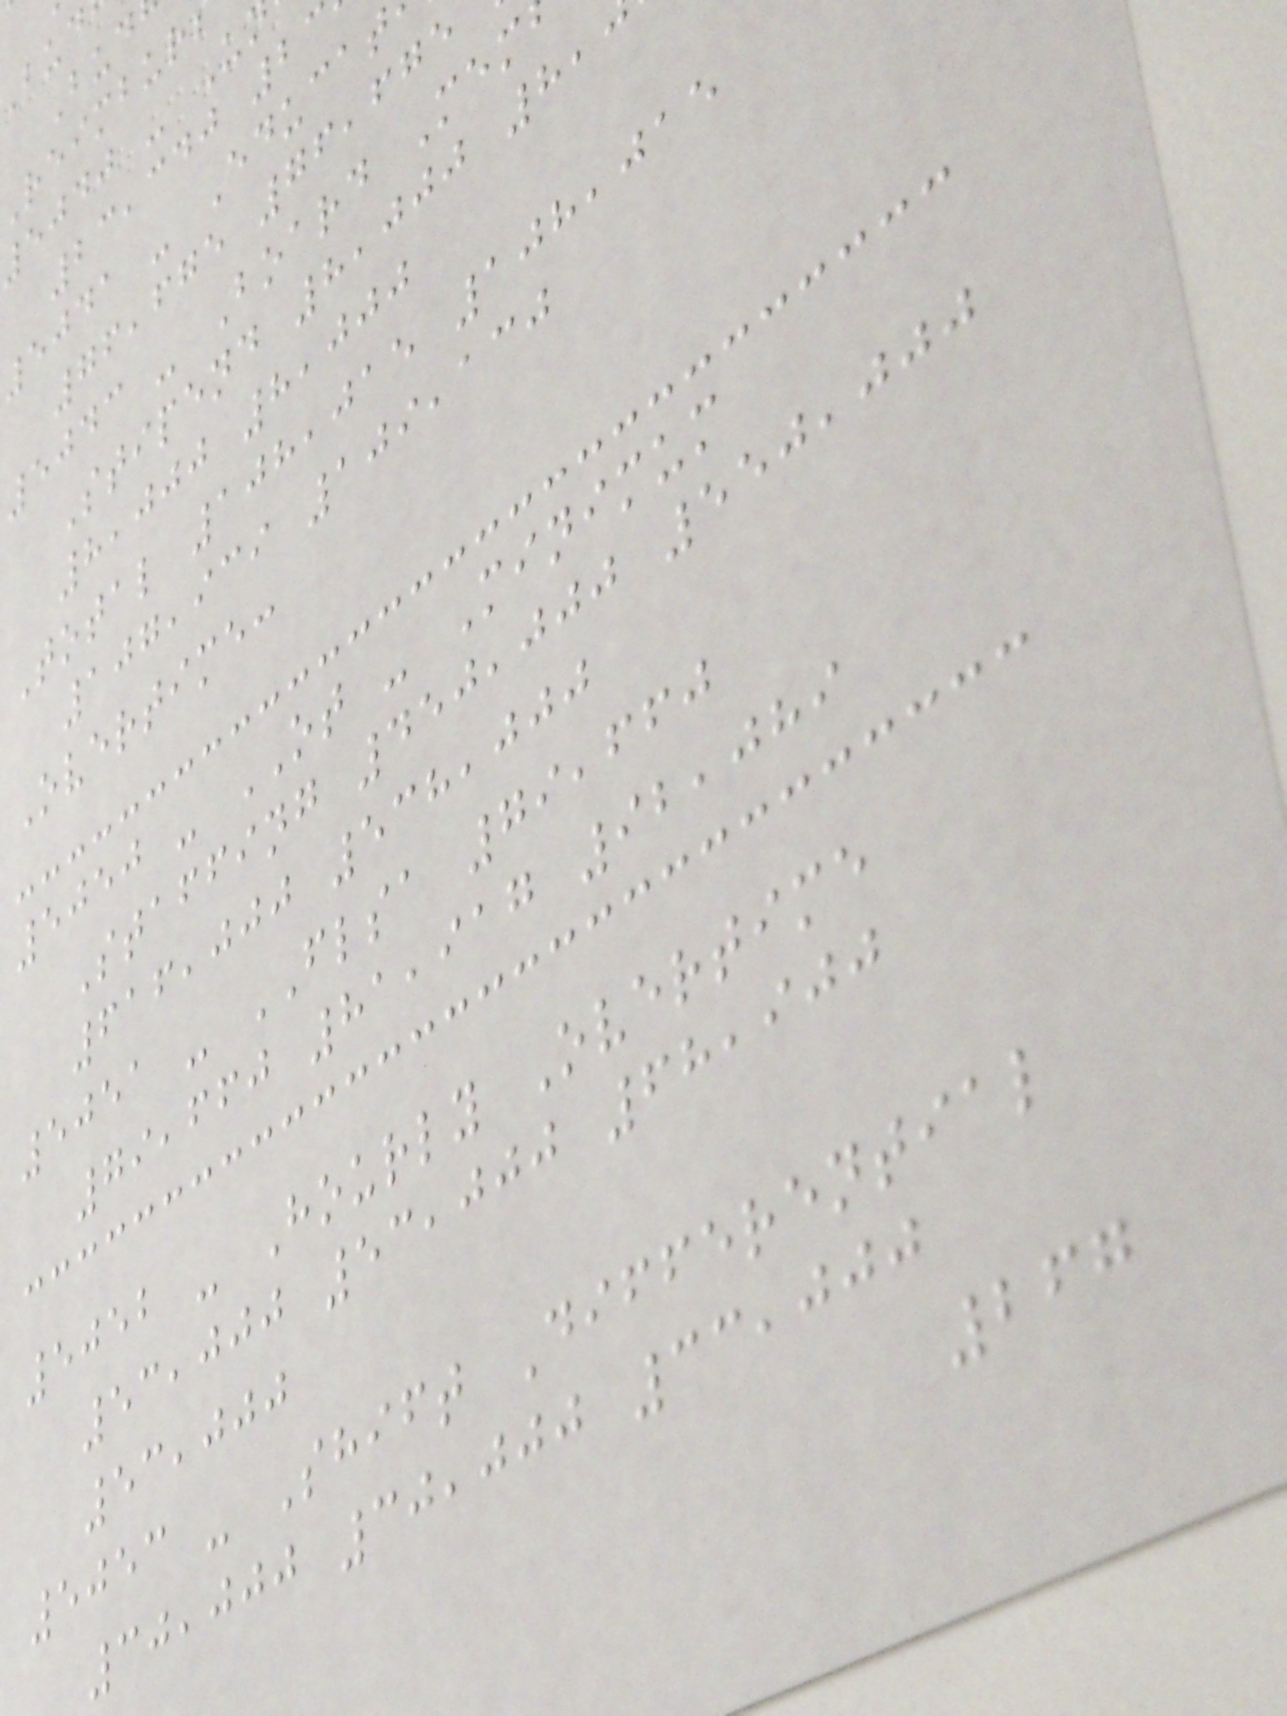Bud
5040 - U
23,340 23
5041 - Educat
76,675 76,675
5043 - Board Mem
Stipend 8,000 8,
8,000 8,000
Total 108,015 108,015
107,939 109,130
Overtime:
5050 - OT - Minimum
Staffing 450,000 550,000
616,000 538,000
5051 - FLSA 79,660
79,660 81,917 92,089
5052 - Hourly Overtime
53,000 53,000 68,900
53,000
5053 - Shift Differential
30,000 30,000 33,000
267
